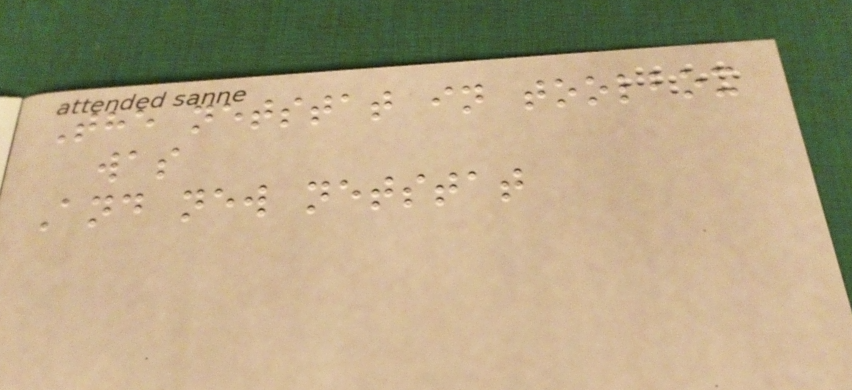The netstat in toolbox
was
And new netstat
